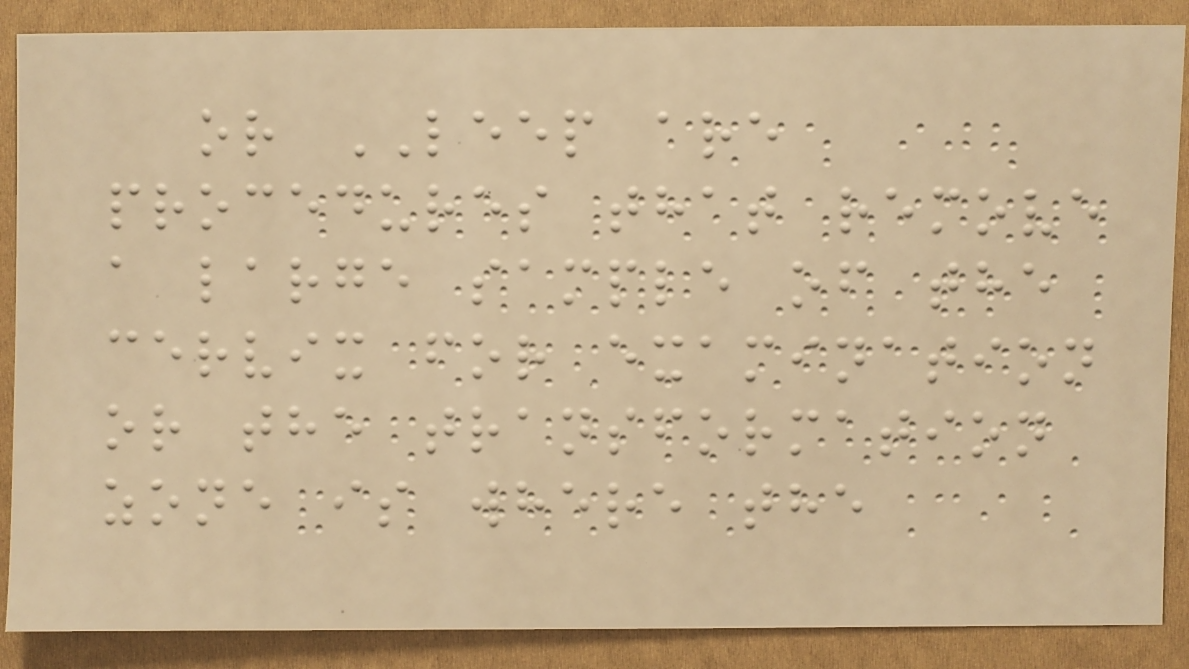or LEEP are
procedures that remove
a large sample of the
cervix for examination
or the transformation
zone is where the
